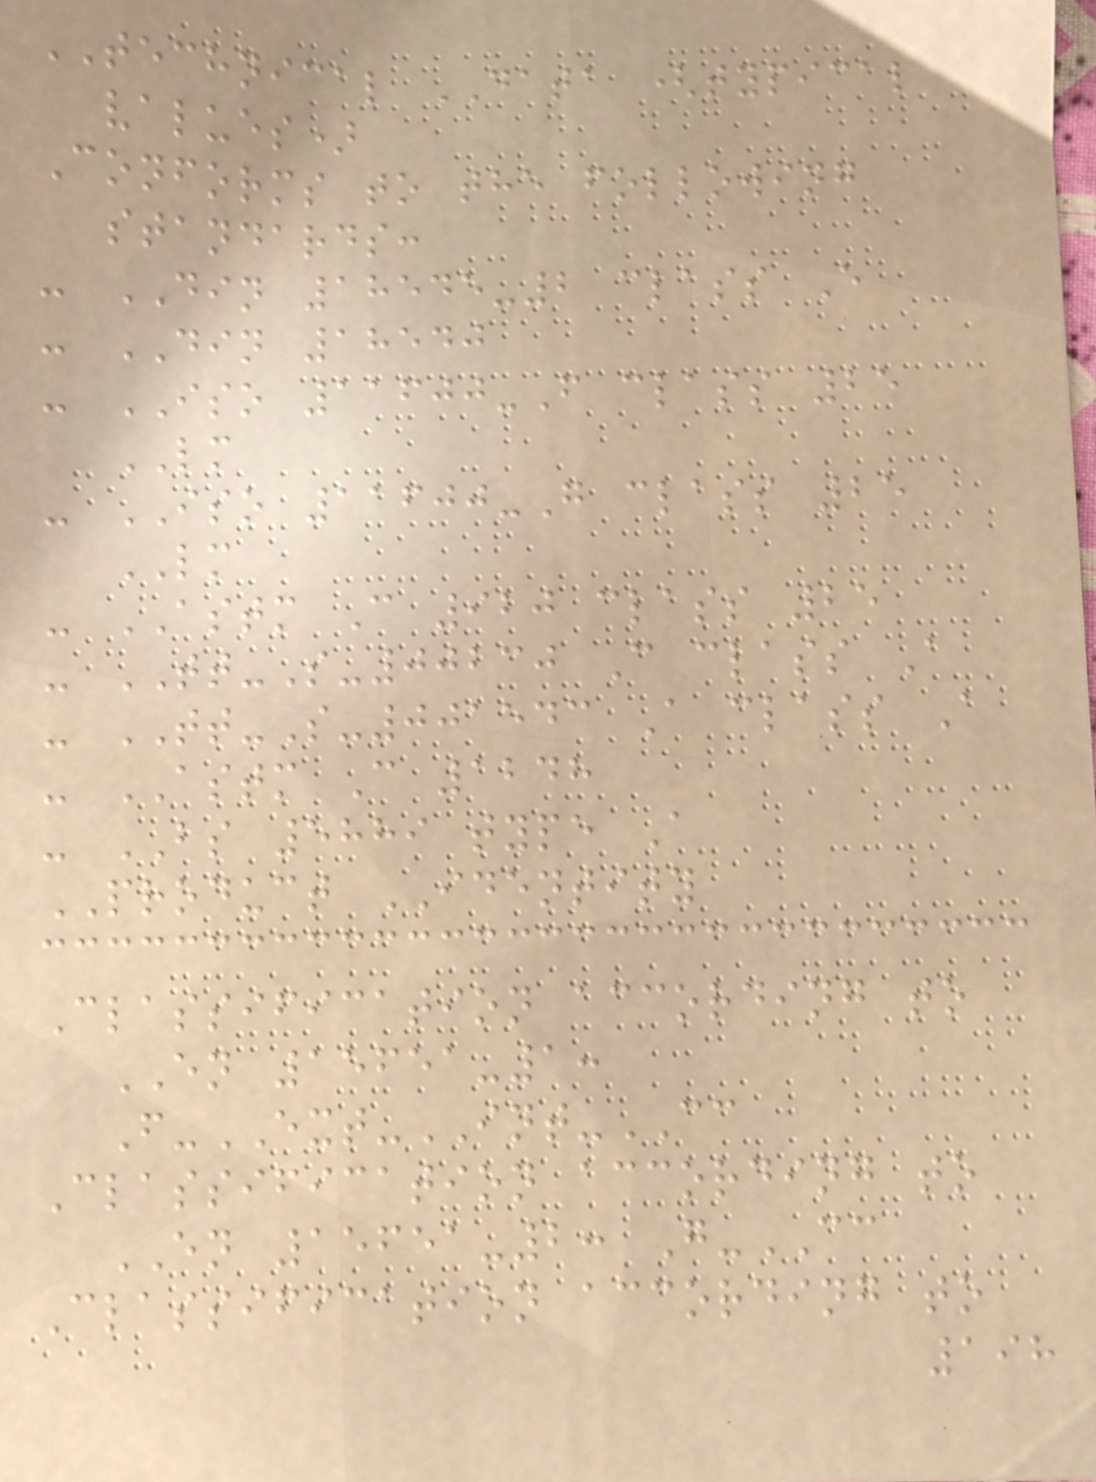TECHNICAL DATA (typical
values)
Conforms to the following
standards:
- DIN 18545-2 class E
- DIN 18540
- ISO 11600-F class 25
LM
- ISO 11600-G class 25
LM
- ASTM C 920 class 25
- TT-S-00230 C class A
- TT-S-001543 A class A
- ASTM C 1248
- BS 5889 type A
PRODUCT IDENTITY
Classification according to
EN 15651-1:
F-EXT-INT-CC
Classification according to
EN 15651-2: G-CC
Classification according to
198
